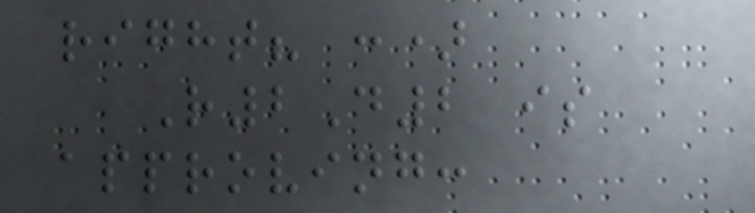right? :)
R2D2 is
approving:
